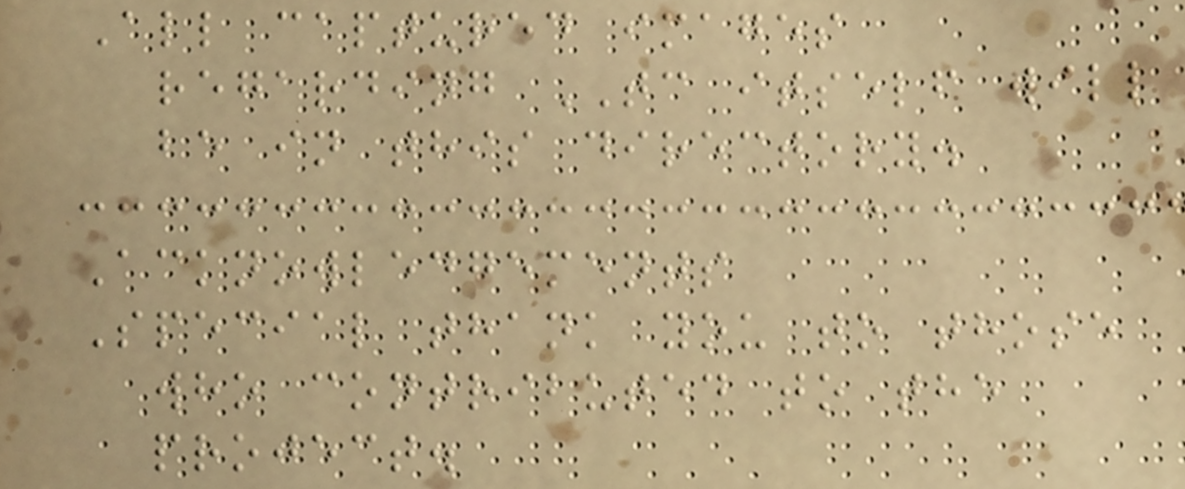All captured images
regarding TC itself will
be in this directory.
Acknowledgements
Special thank you to those
who contributed to the
project.
